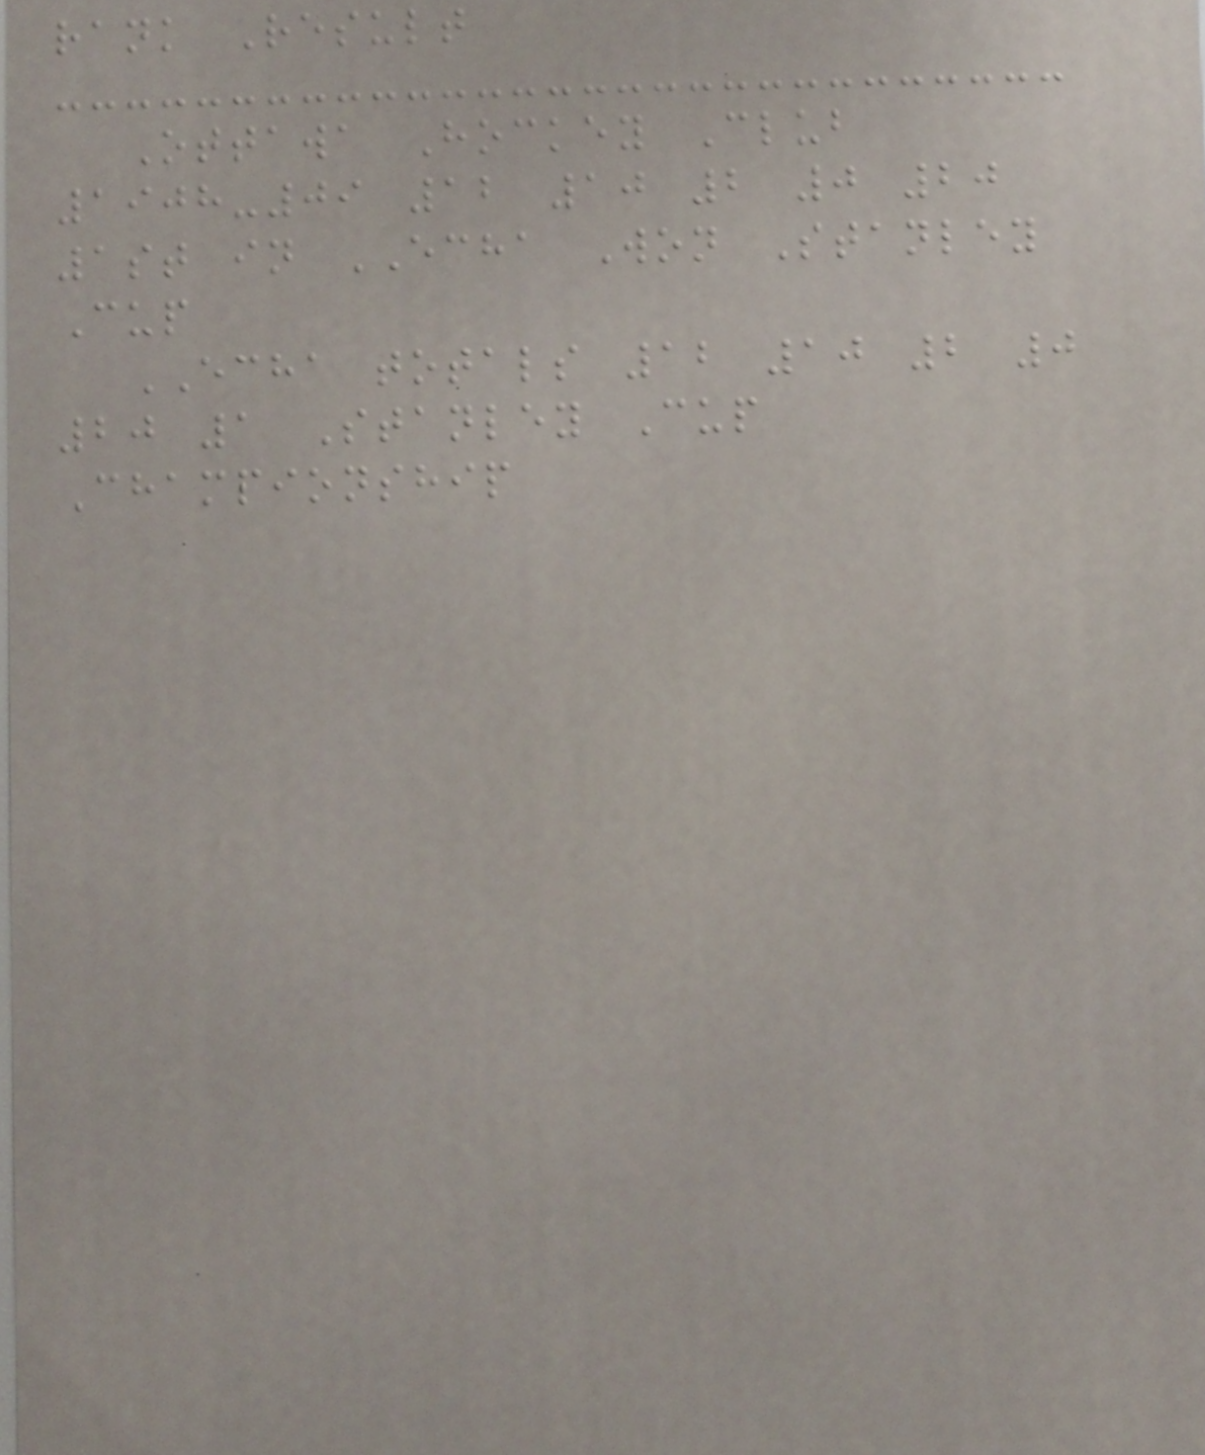rank Result
Ottawa Hockey Club
1908-09 12 10 2 0 20
1st in ECHA Won Stanley
Cup
ECHA totals 12 10 2 0
20 1 Stanley Cup
Championship
